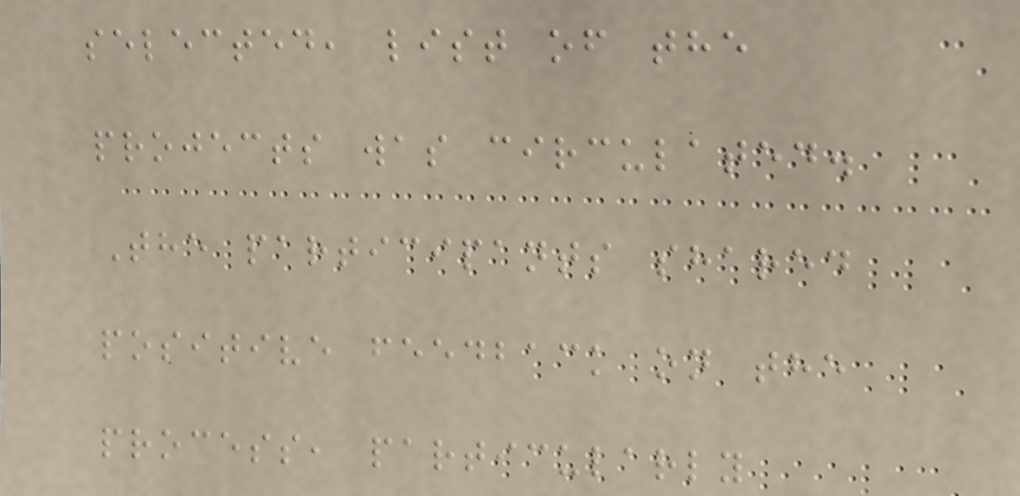selected, list of the
projects was circulated.
The participants shared
positive feedback on the
process, particularly
